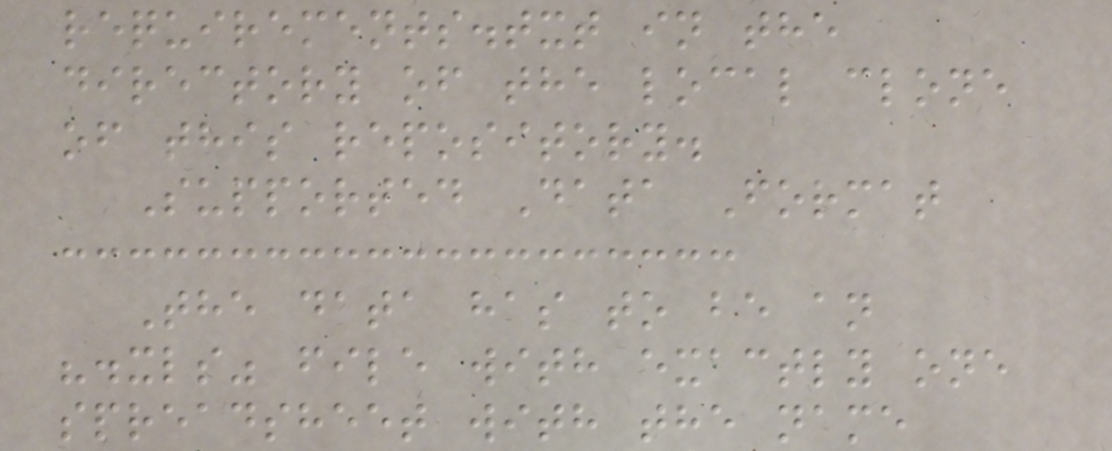requirements.txt in the
directory of the local clone
of this repository.
Supported Data Format
The data has to be an
".xls" file with exactly one
spreadsheet with the name
